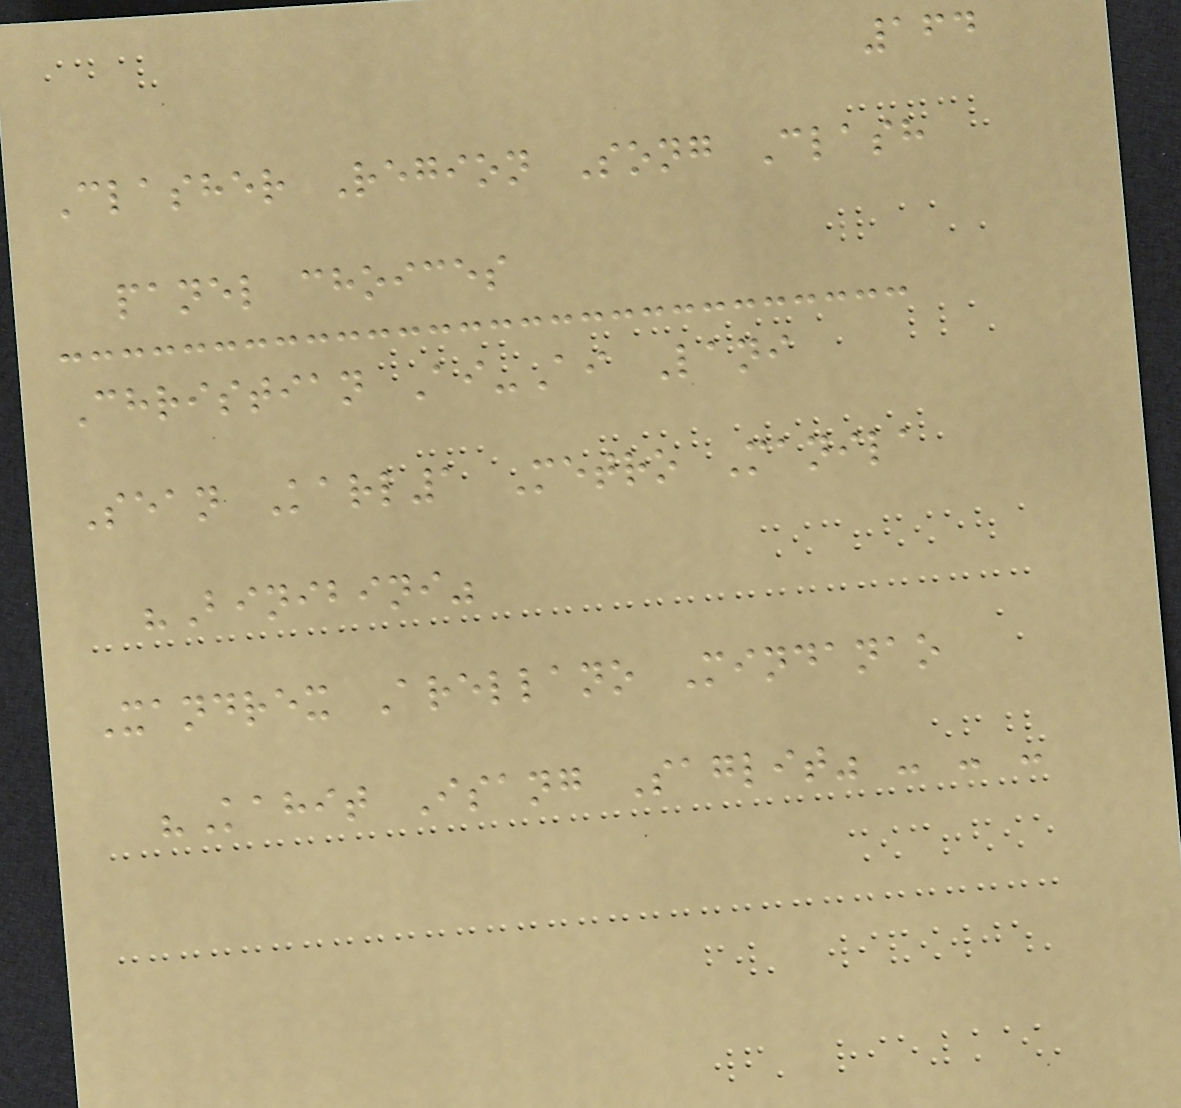164
Clasher Region Song Clash
panel choices
Christian Ai-Ai Lani
Sean Karl1 Metro Manila
"Binibini"
Xandrex Arellano Mindanao
"Kahit Isang Saglit" - - -
